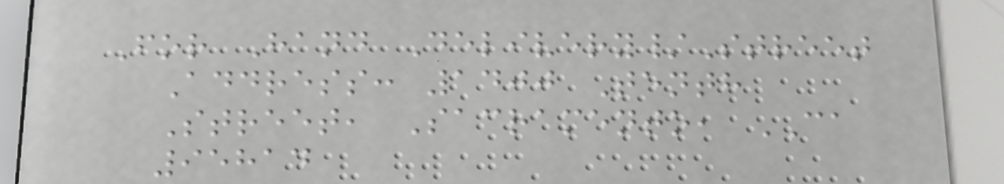For Hand Delivery/Street
Address: 1400 Tenth
Street, Sacramento, CA
95814
